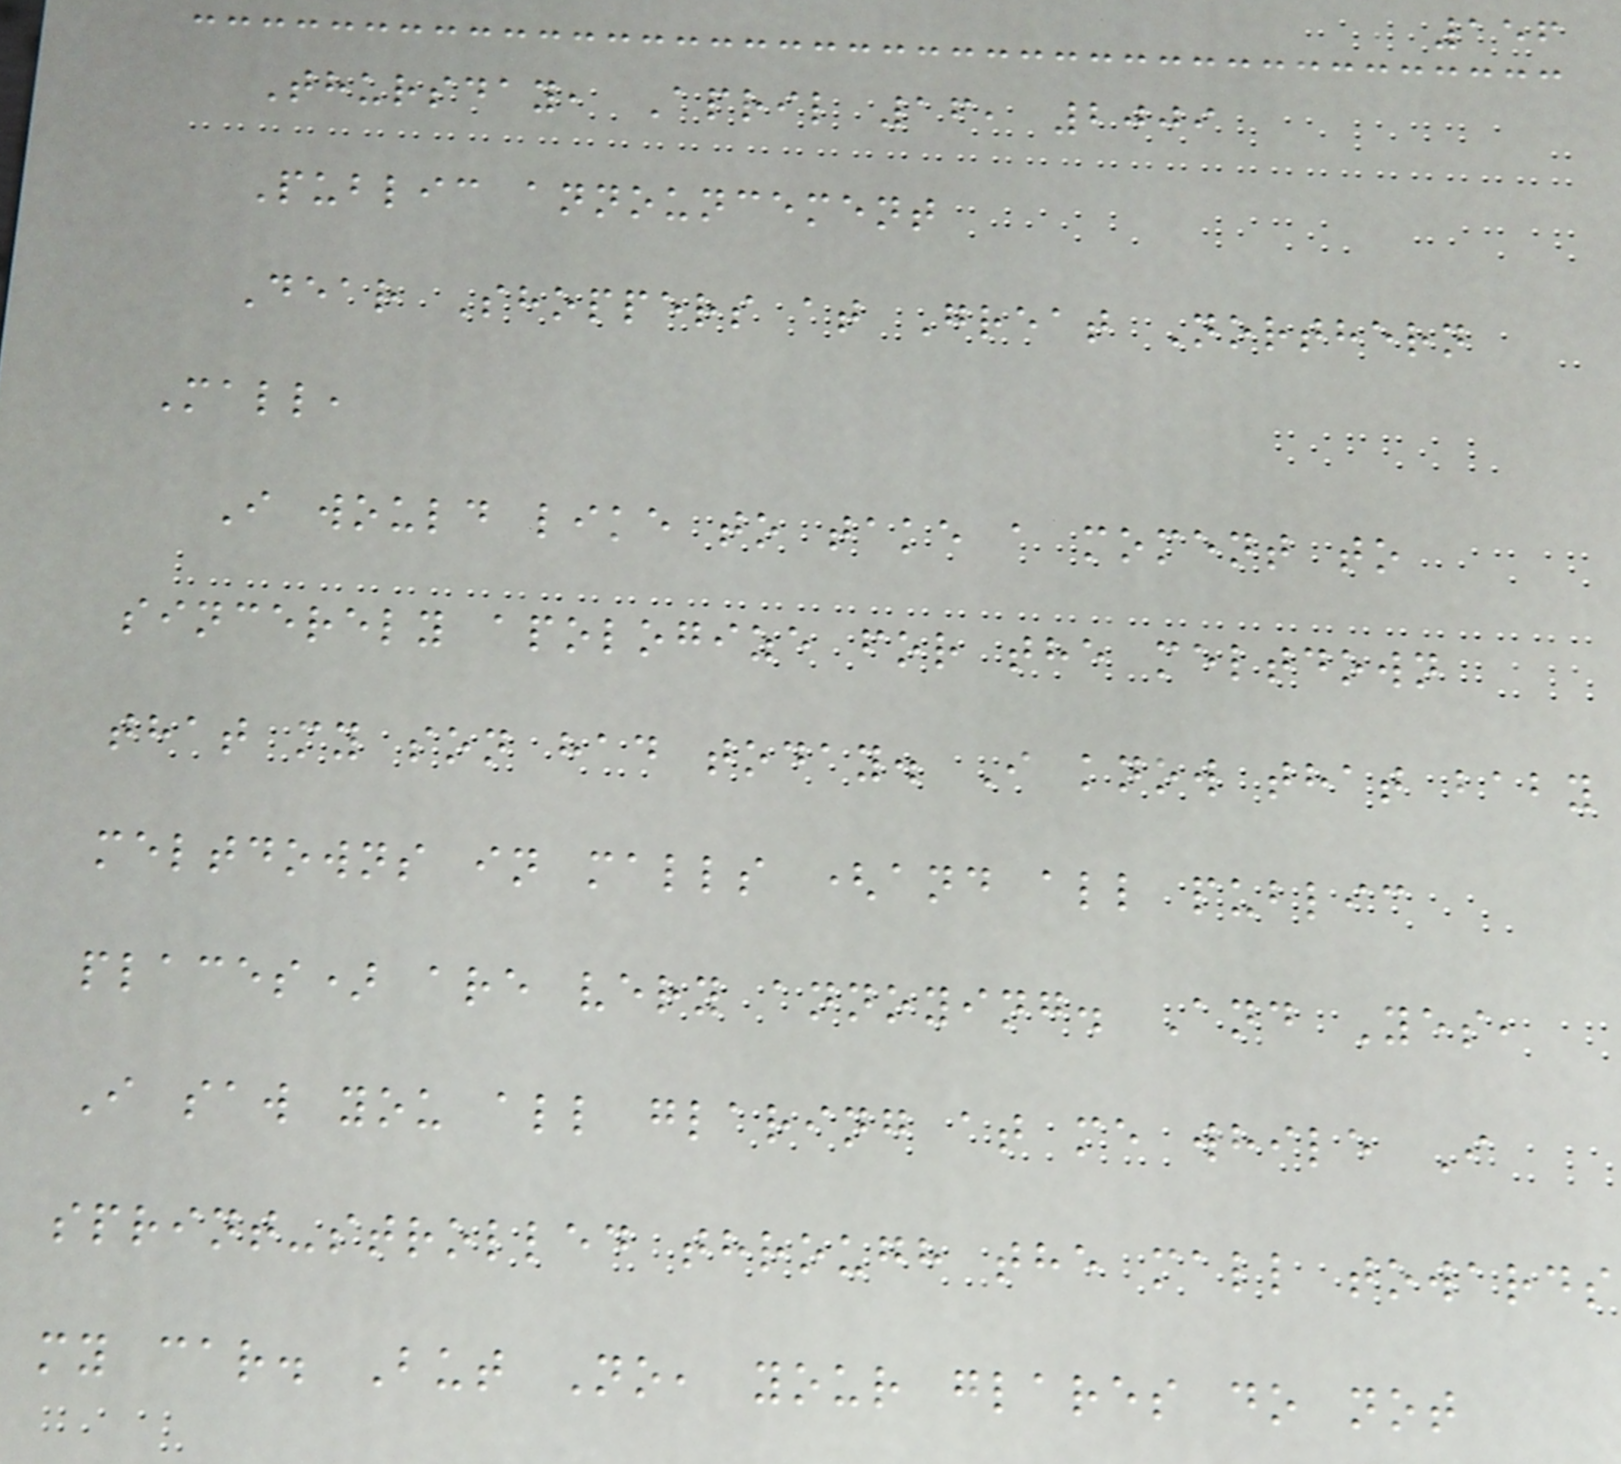156
Thursday, April 16, 2009
Public announcement
Dear Shoppers at Great Northern
Mall,
I would like to take a moment to
sincerely apologize for the meltdown
that my son had today. I know that baby
meltdowns in malls (and all public
places) are very annoying. And Yes,
I saw you all glaring at me while I
sprint-strolled through the mall towards
my car. But No, your glares do not
